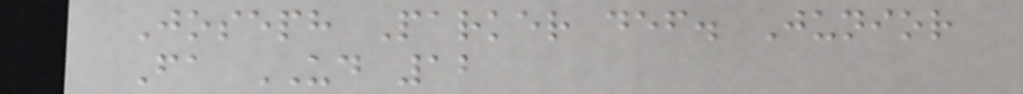Joseph Parker def. Junior
Fa UD 12
